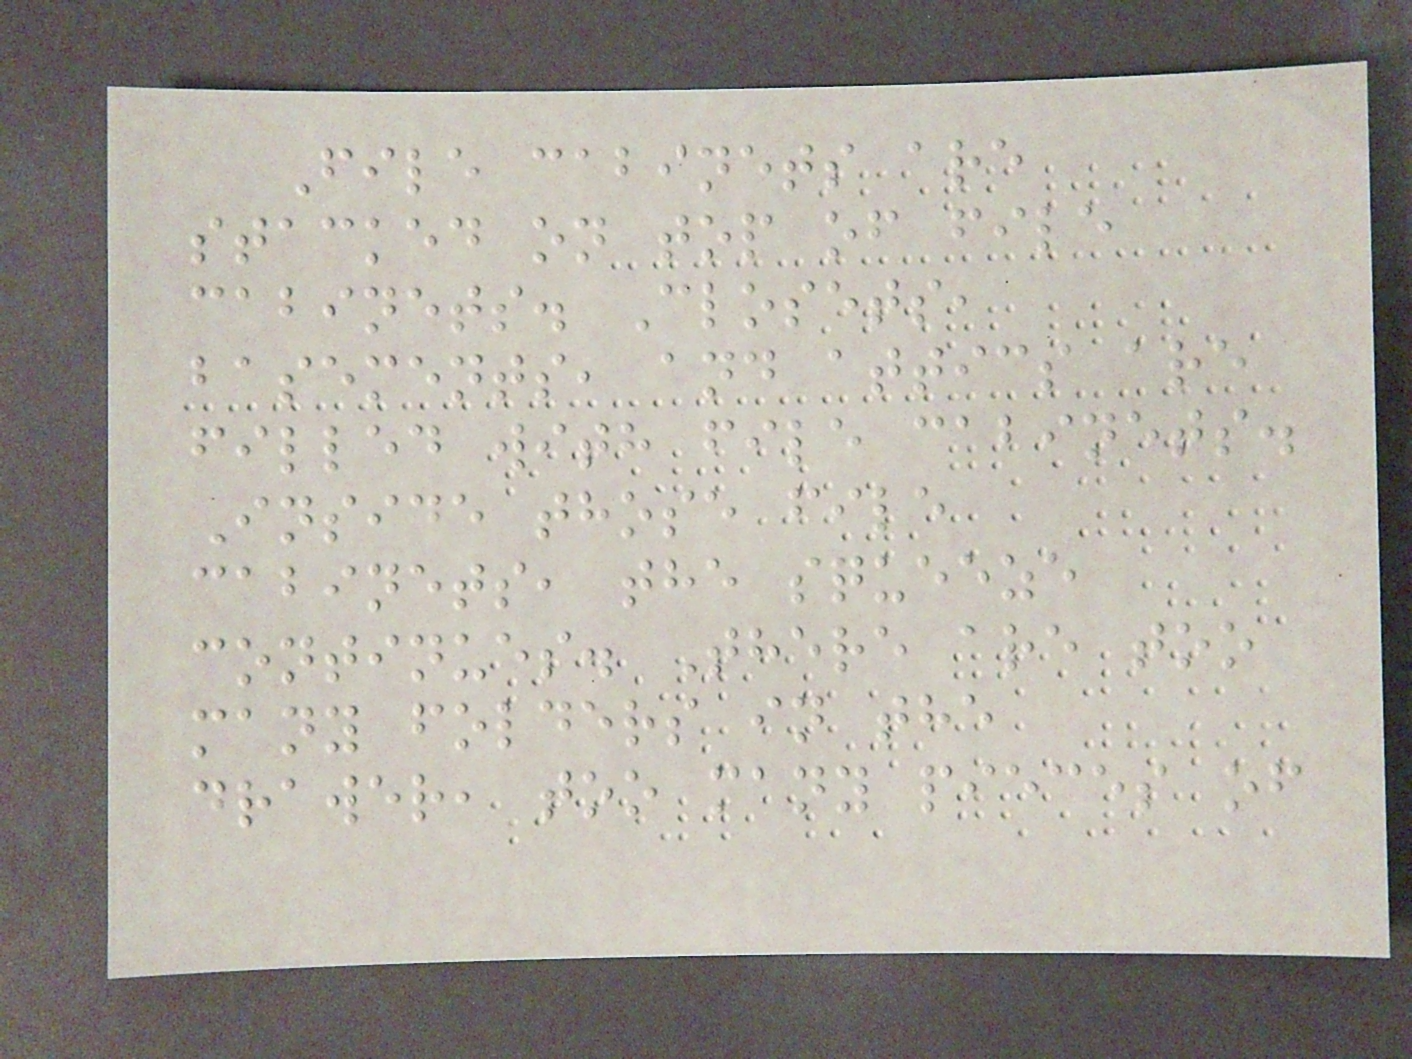File cabinets are
stacked on top of file
cabinets. Closets,
basements, and attics are
filled with file cabinets.
Inside those file
cabinets, the squeeze
continues. There are too
many folders in the
drawer, too many pieces of
